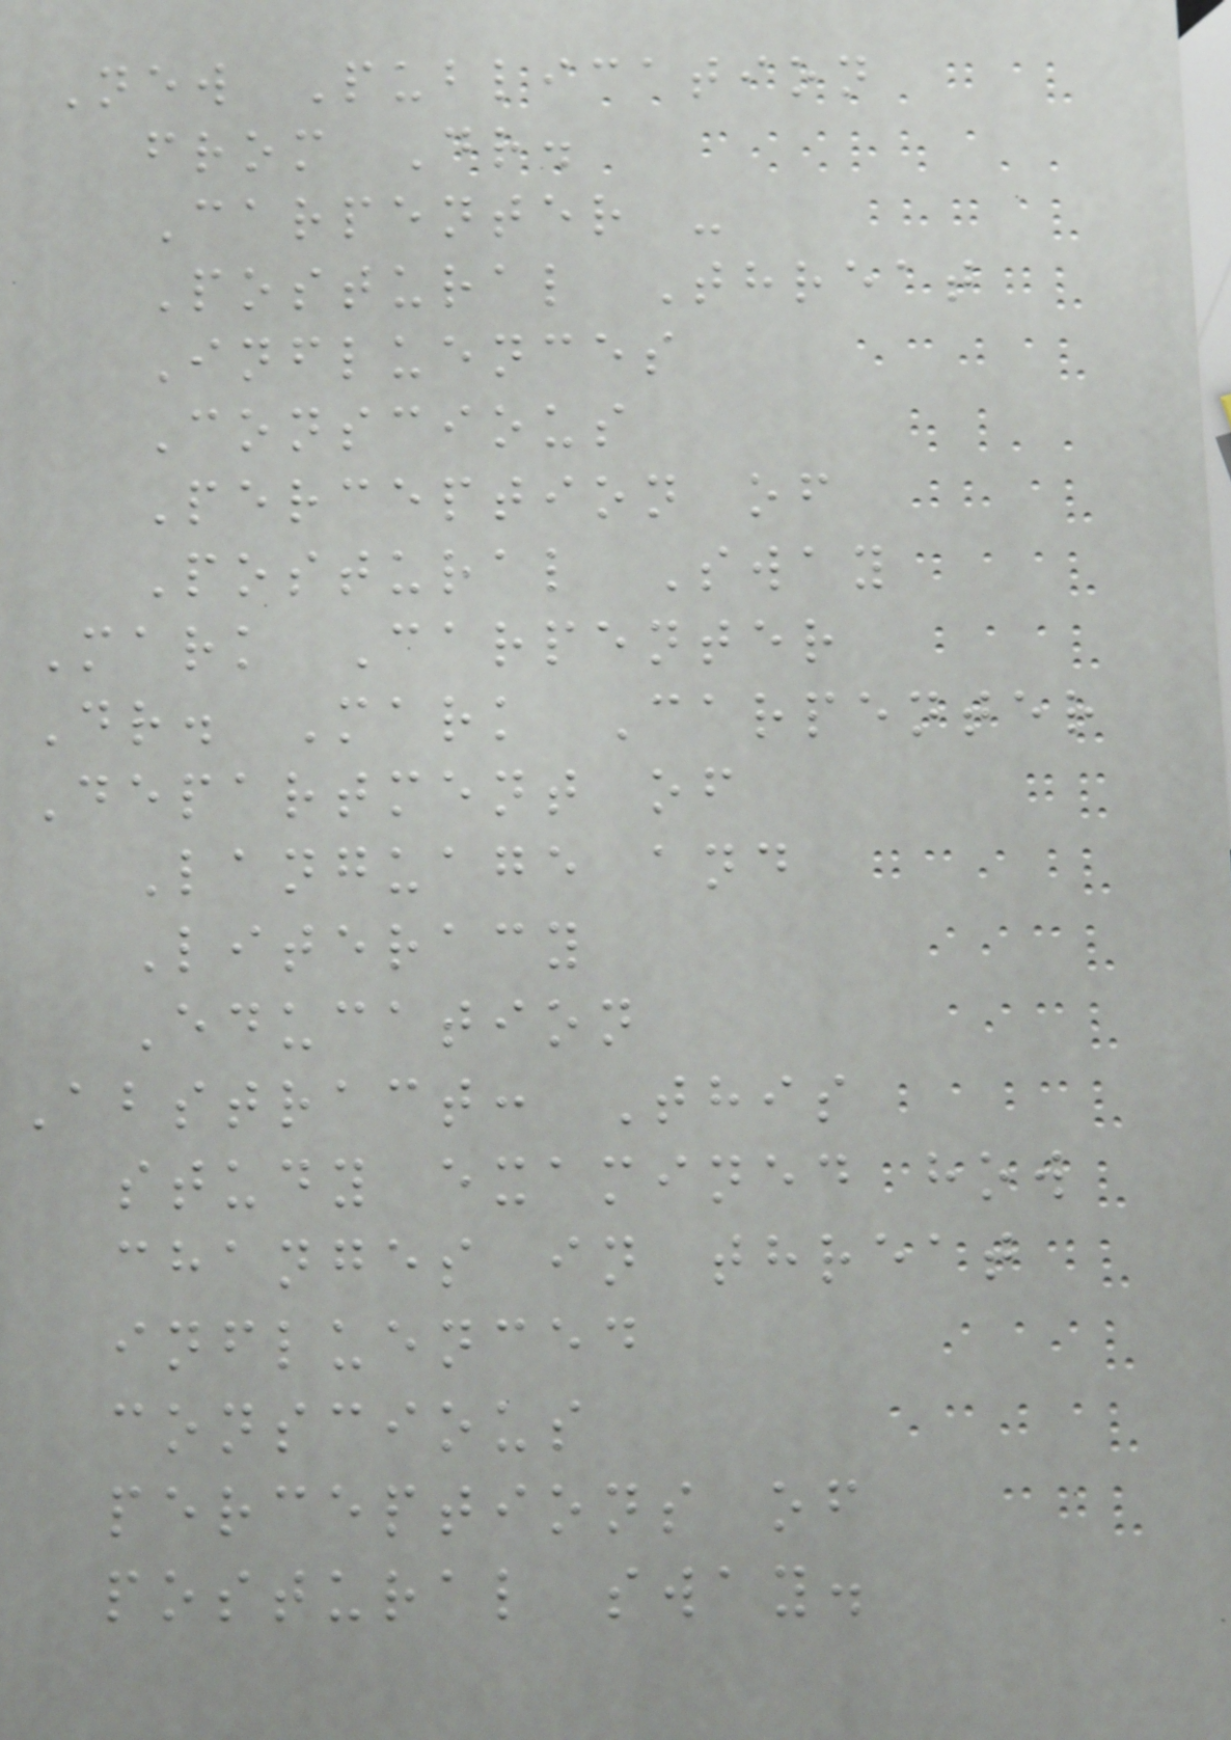New Publication
from Dr.
Carpenter -
Postural Threat
Influences
Conscious
Perception of
Postural Sway
Mark Carpenter
Dr. Mark Carpenter
Department of
Language and
Literacy
Education
Abstract: This
study examined how
changes in threat
influenced
conscious
perceptions of
postural sway.
